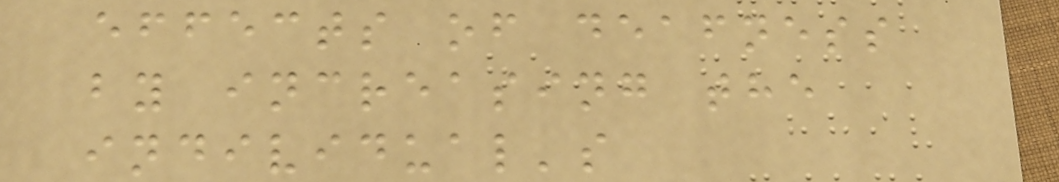effects of deafness
by increasing the
individual's
